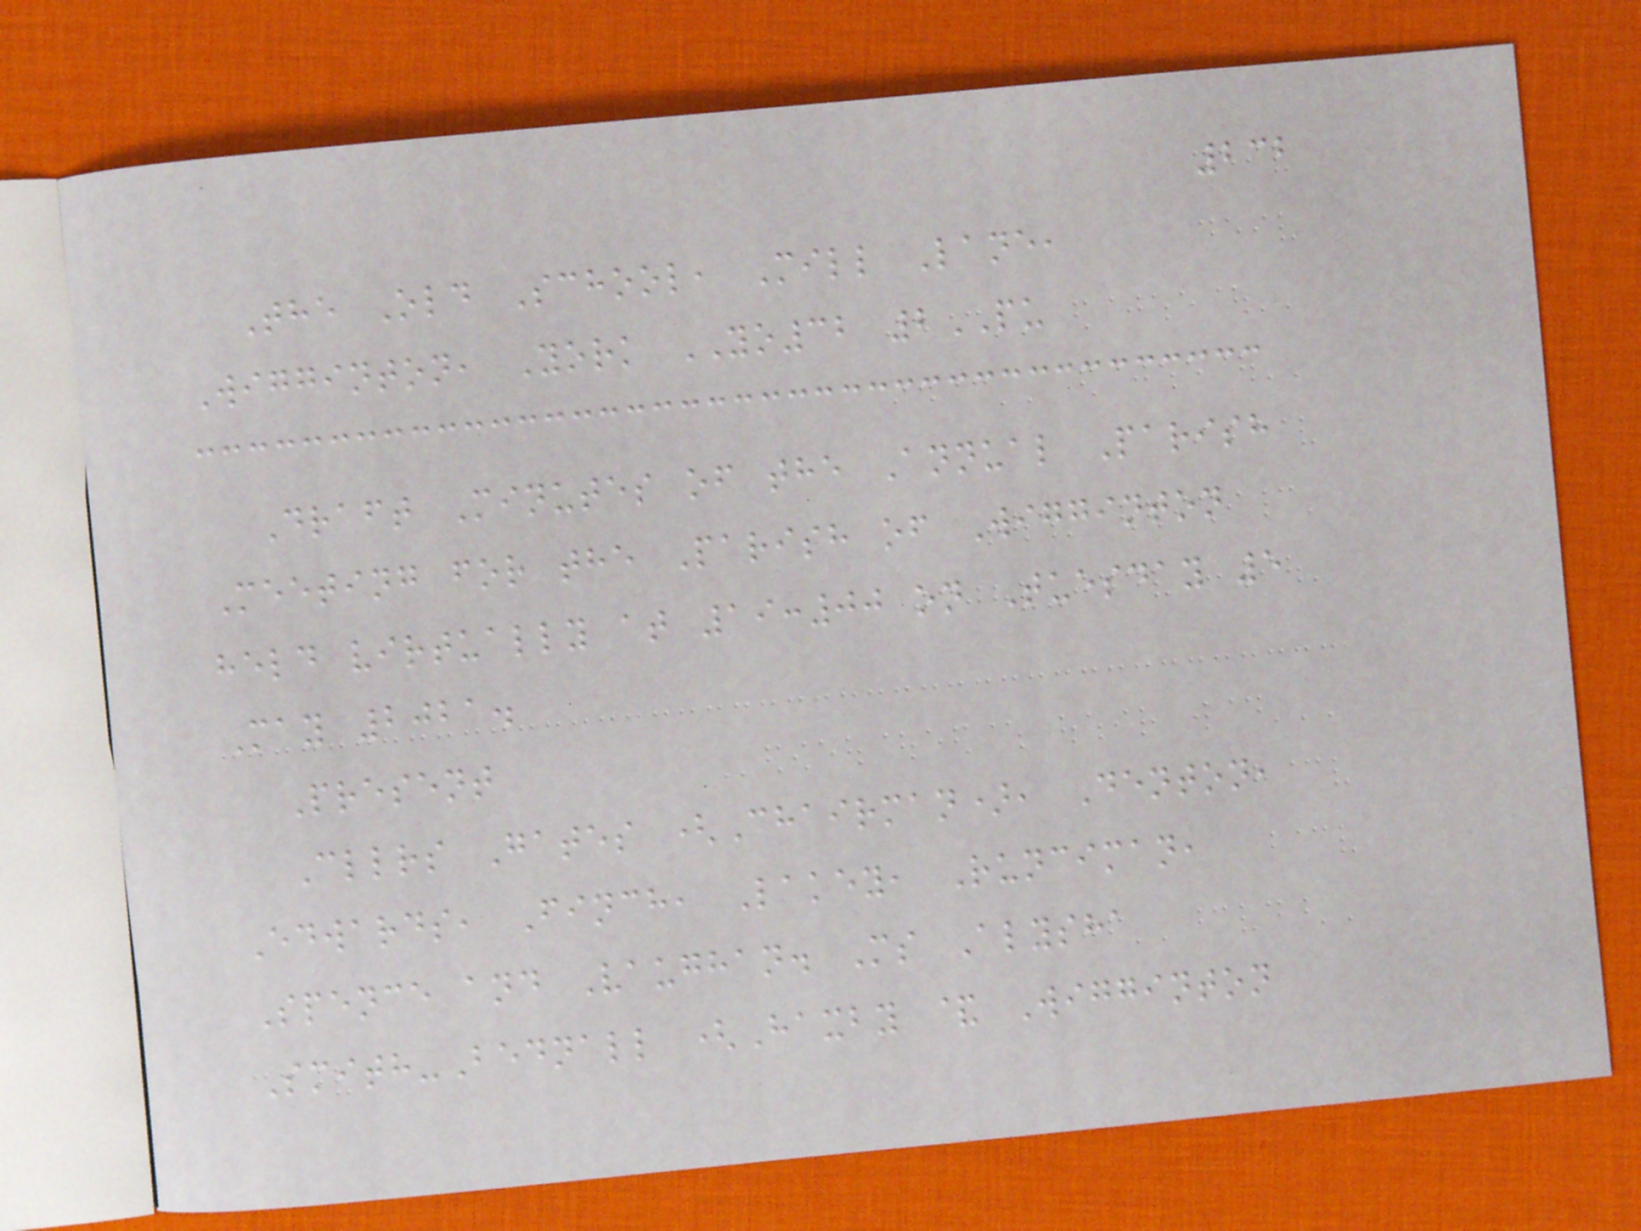232
The Old School, Mill Lane,
Wigginton, York YO32 2PU
Draft Minutes of the Annual Parish
Meeting for the Parish of Wigginton
held virtually at 19:00 on Tuesday 5
May 2021.
Present
Cllrs Gates (Chairman), Denton,
Edwards, Finch, Lakey, Runciman,
Spence and Vaughan. Ms Alysha
Smith-Bednall (Haxby & Wigginton
